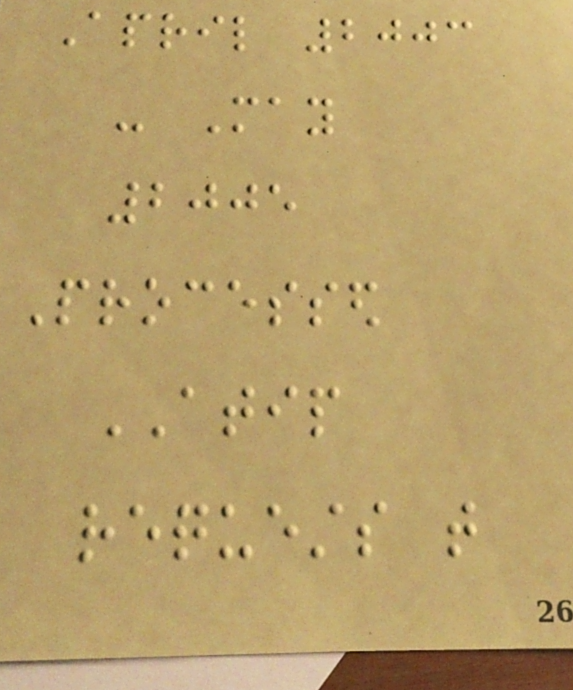April 2003
- May
2005
Processed
ATIP
requests that
